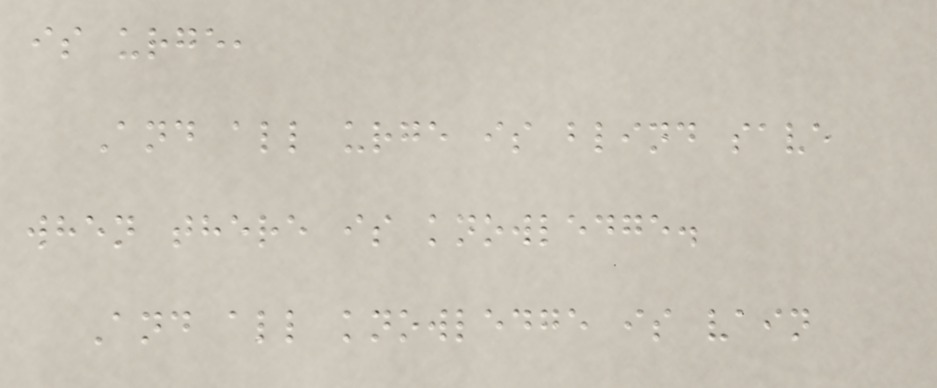is urge,
And all urge is blind save
when there is knowledge.
And all knowledge is vain
